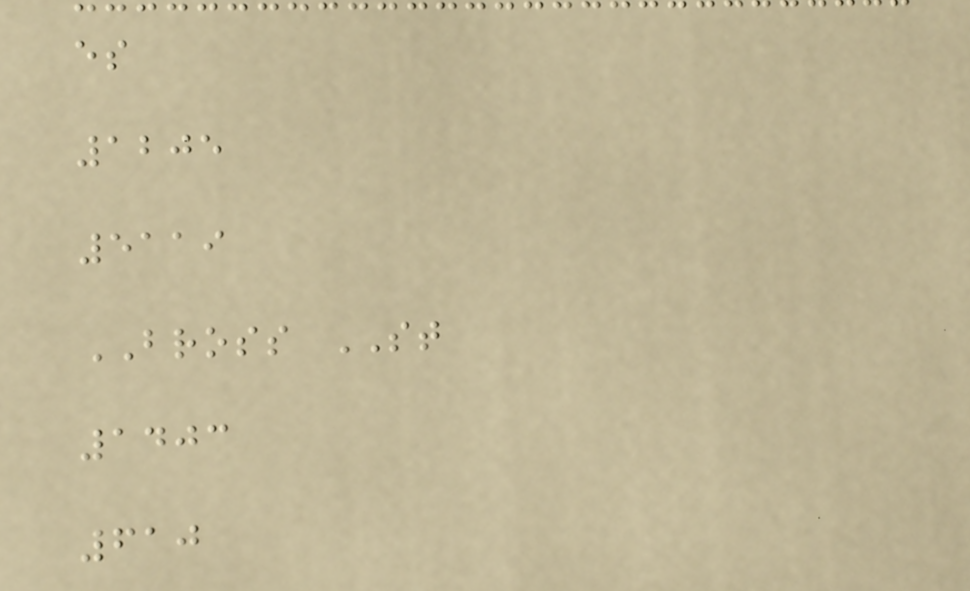es
1205
5119
BROSS ST
1403
610
